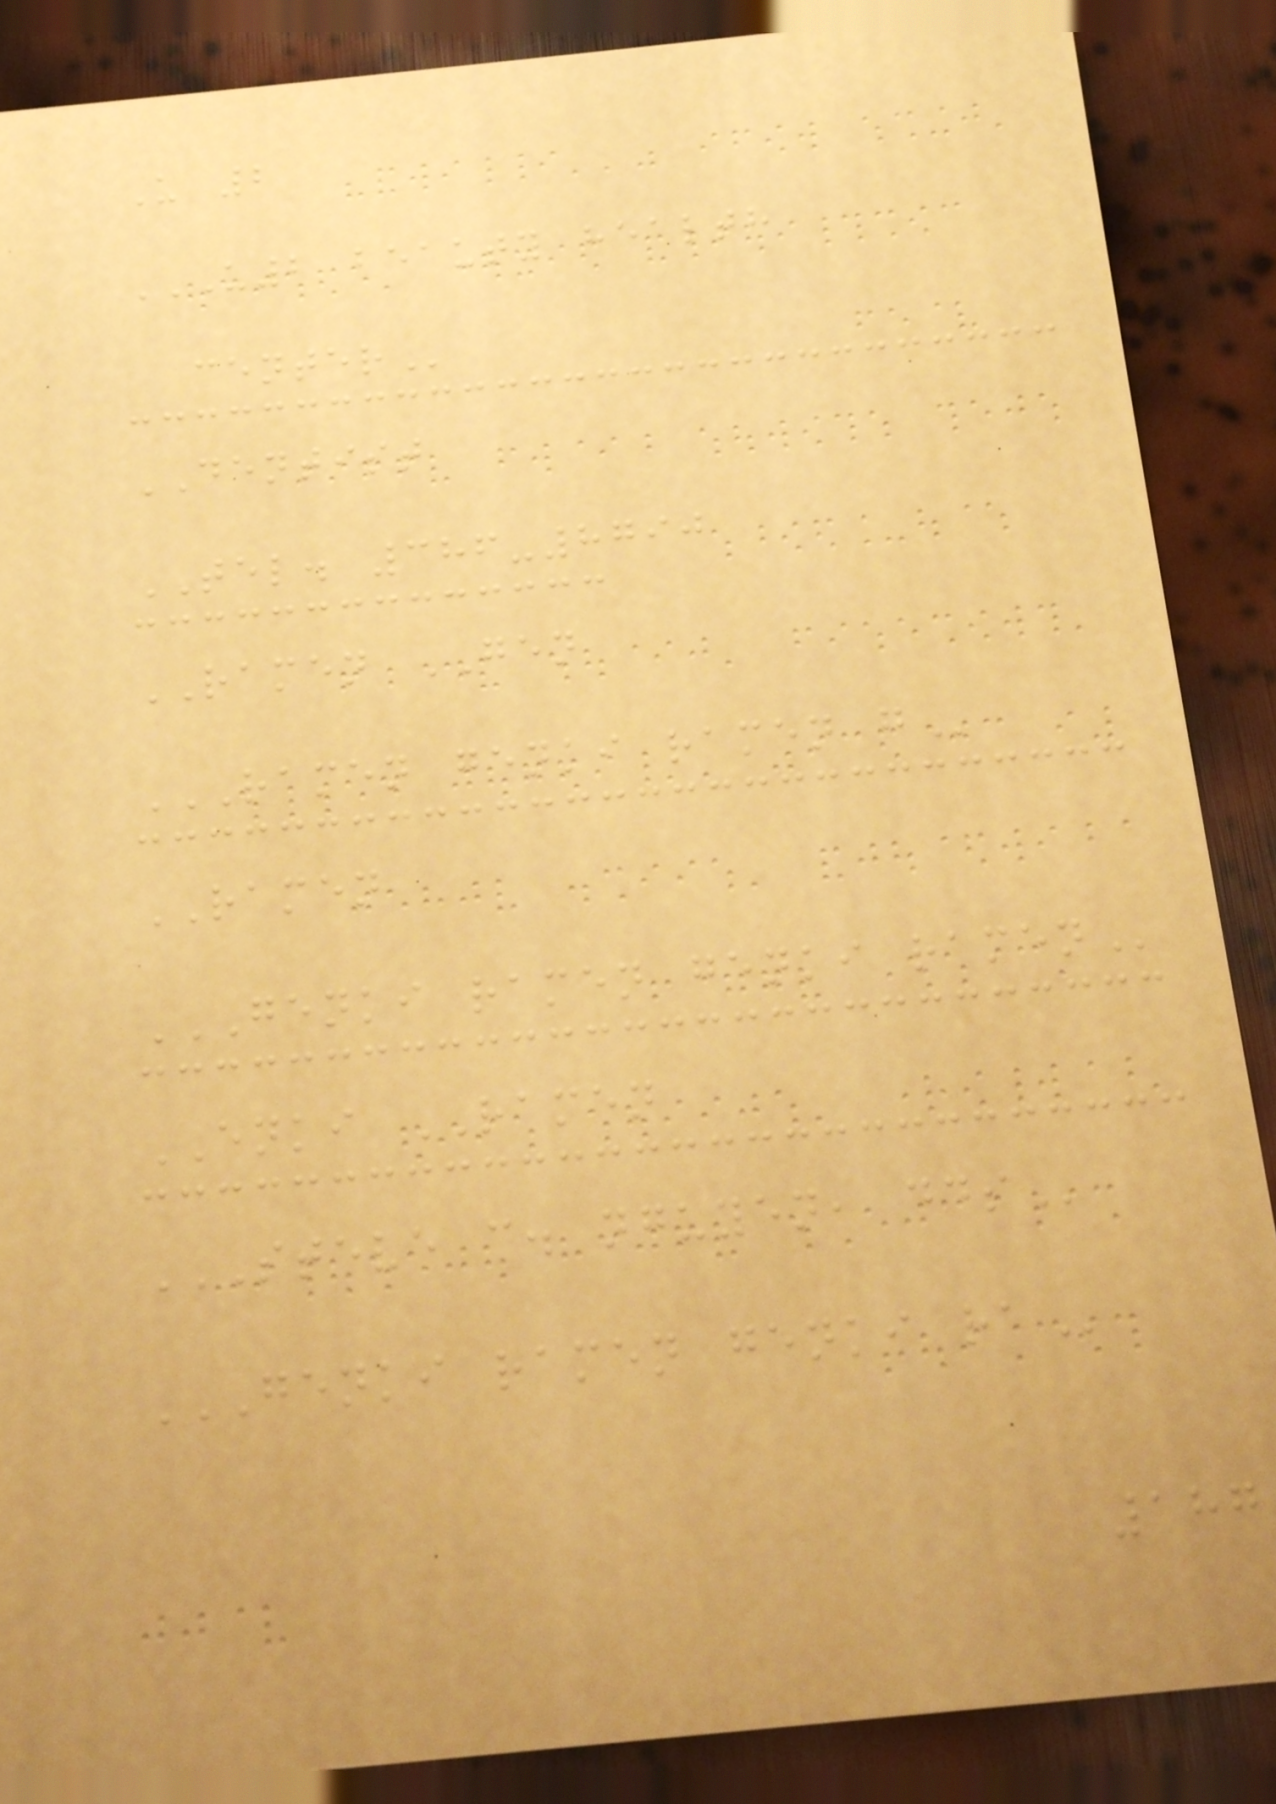U 2
U2 BEAUTY HEALTH
CENTER
DENTIST
TEL. 386-8790
RAMEN GEN
RAMEN GENKI RAMEN G
RAMEN
GENKI RAMEN GENKI RAMEN
ENKI RAMEN
STEVE C. NGUYEN, DDS
GENKI RAMEN GENKI RA
187
